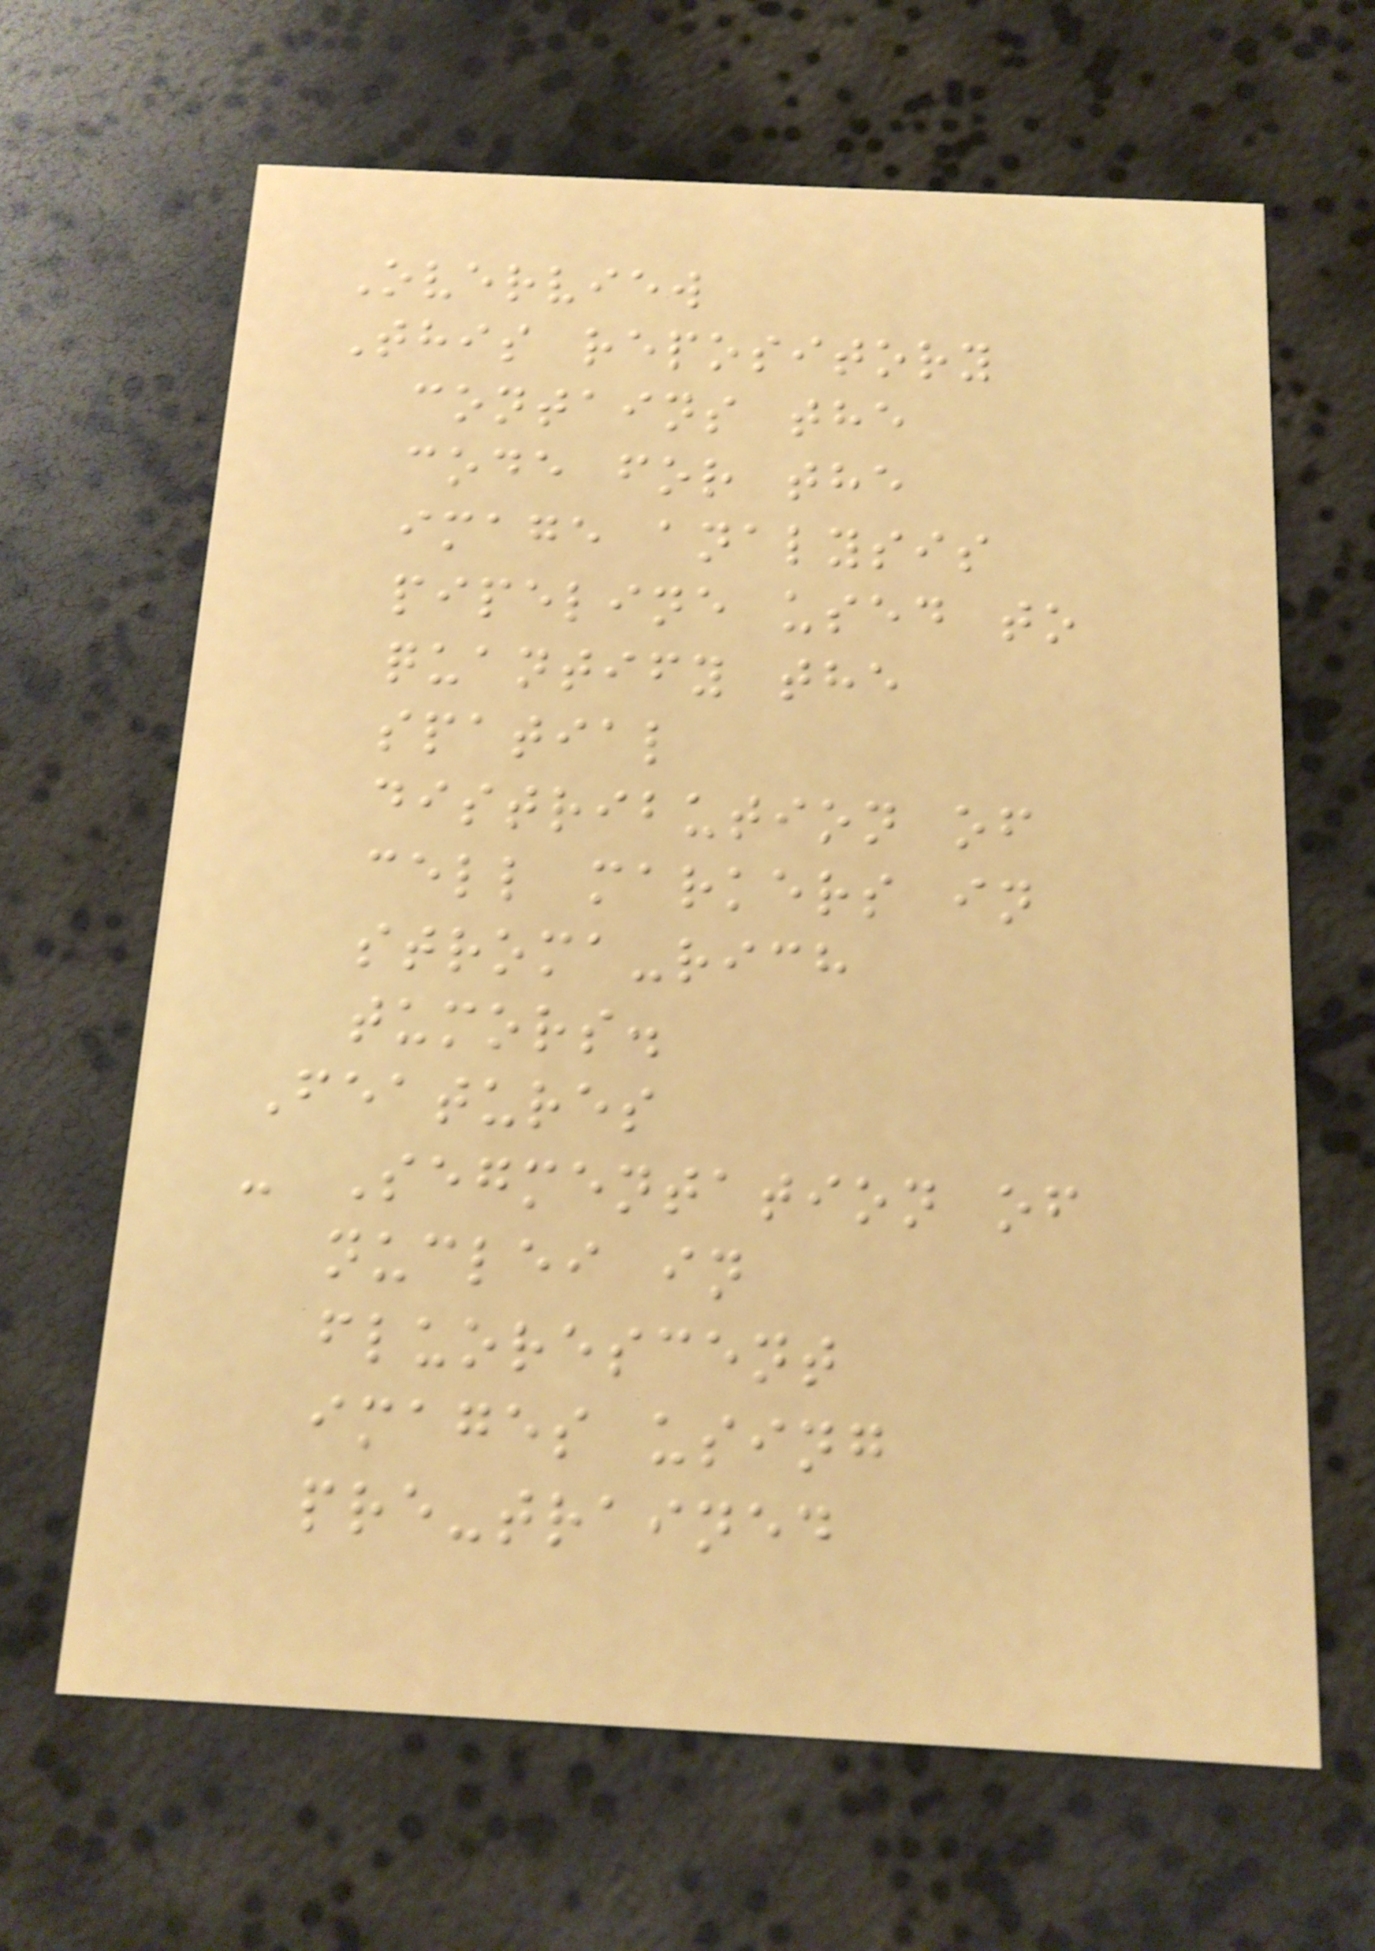Overview
This repository
contains the
code for the
image analysis
pipeline used to
quantify the
spatial
distribution of
cell markers in
stroma-rich
tumors.
Features
- Segmentation of
nuclei in
fluorescent
images using
pre-trained
